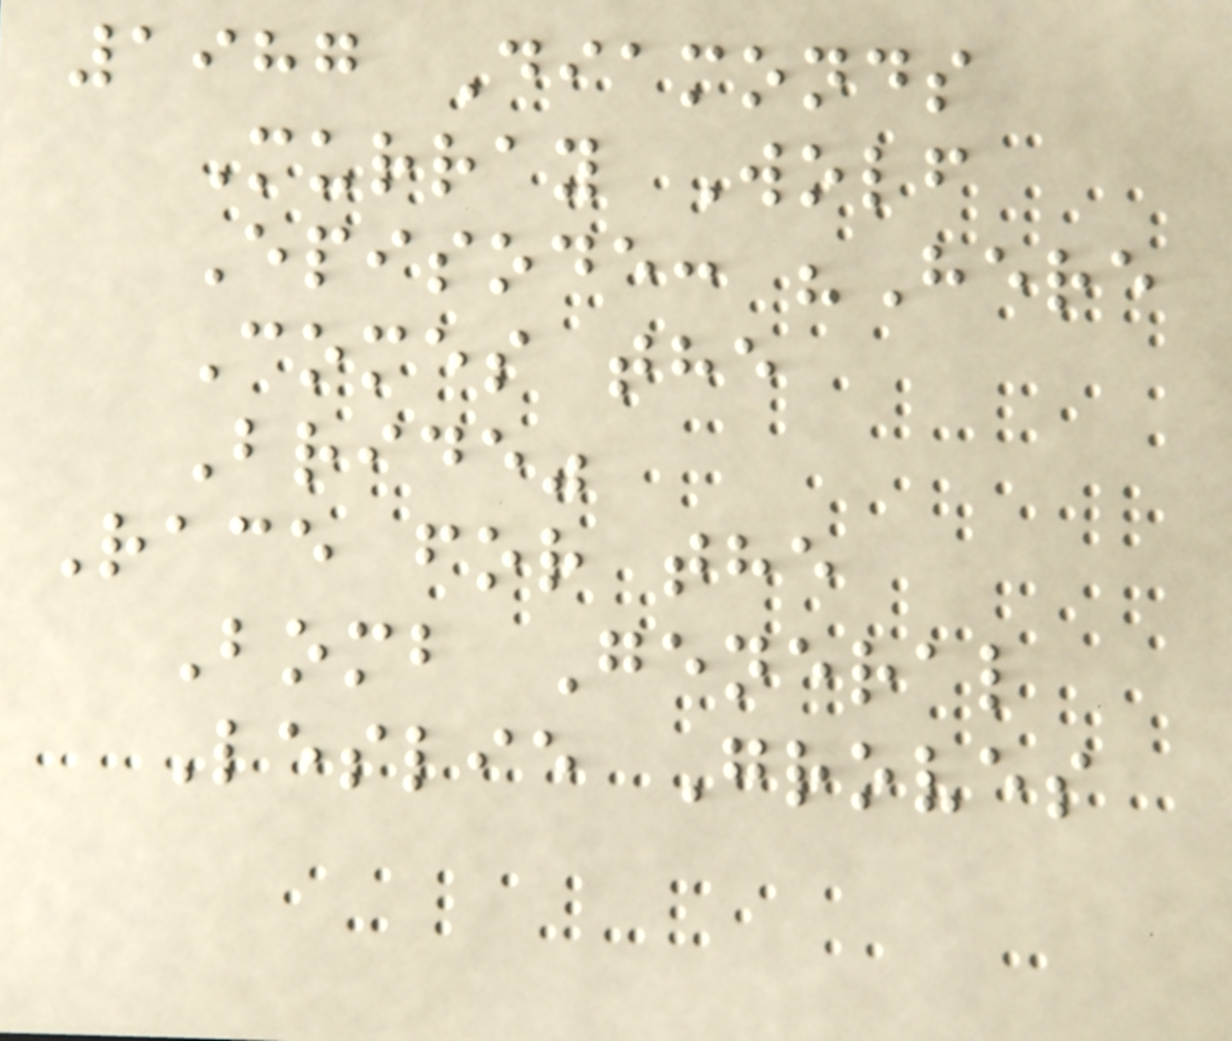1987 Diamonds
Murray Wolf
Episode: "Here
Comes the
Bride"
Race for the
Bomb General
Leslie Groves
